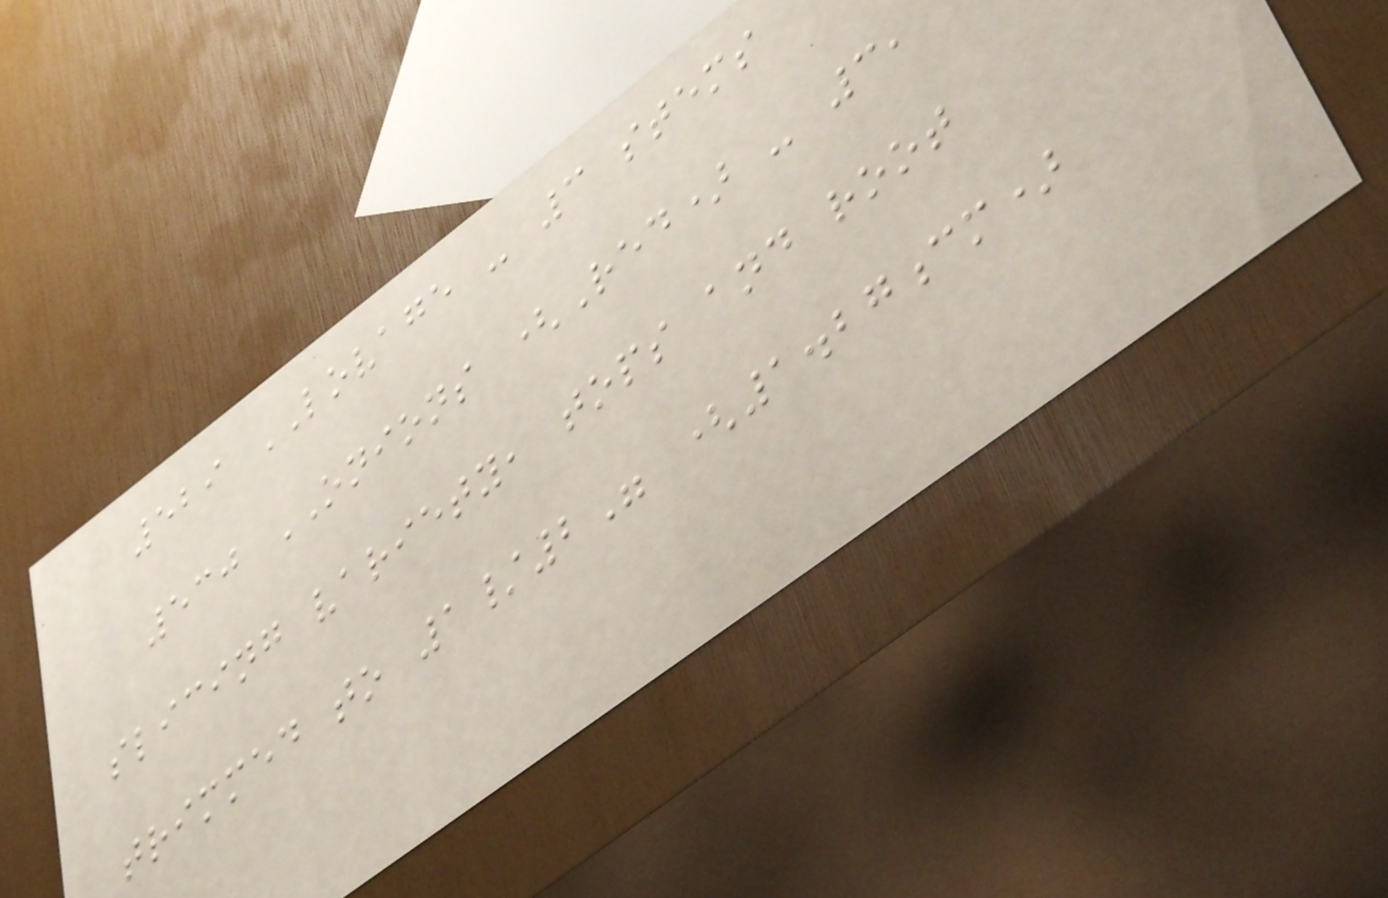529 LOVAGE - 3 stems
530 ONIONS (Red) - 3,
slicing variety, tops and root
trimmed to 1/2" (1.27cm)
